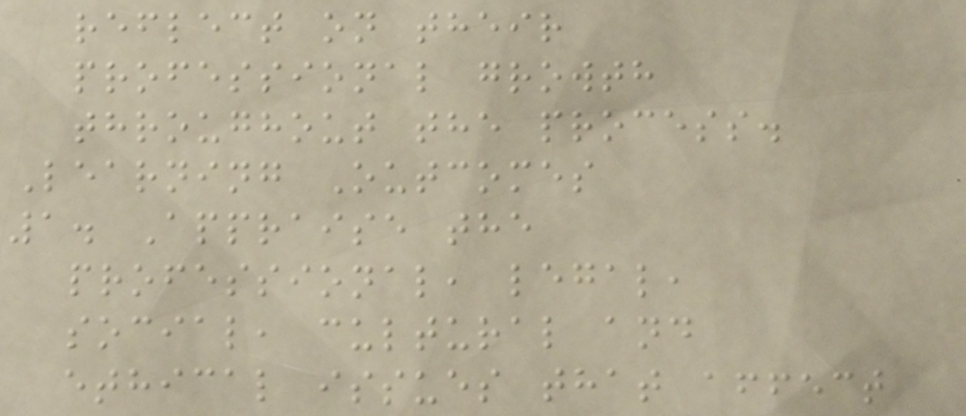reflect on their
professional growth
throughout the process.
Learning Outcomes
1. Appraise the
professional, legal,
social, cultural and
ethical issues that affect
